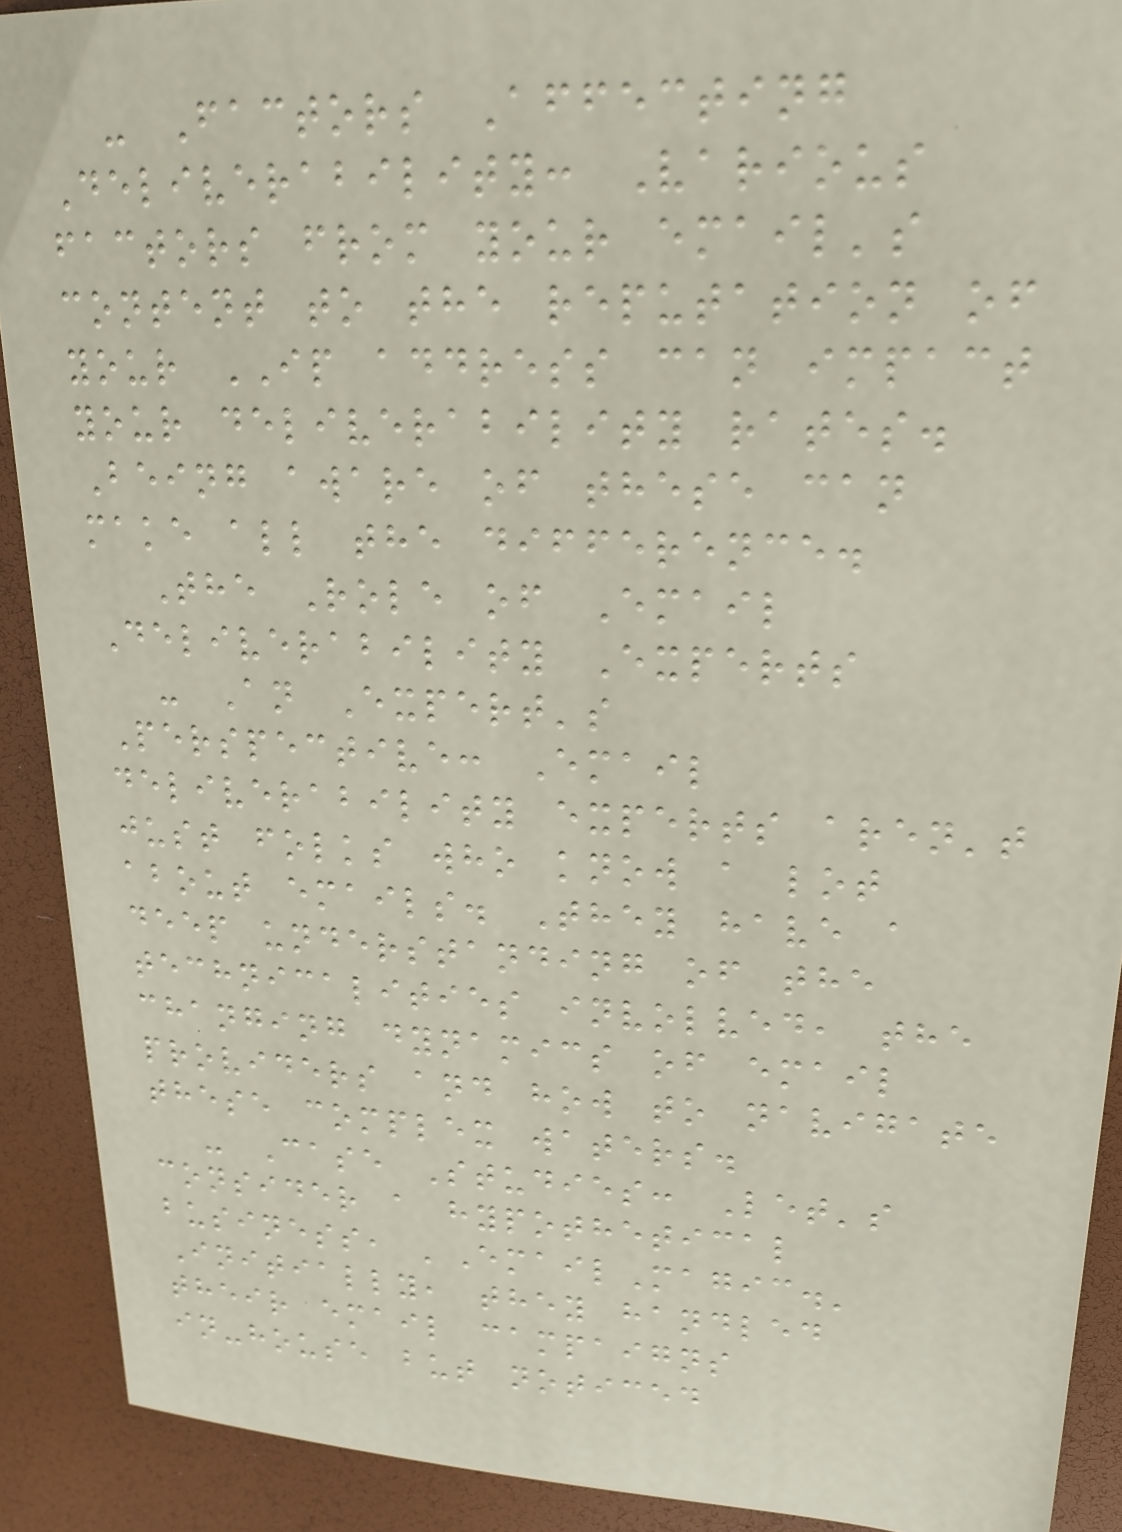- Factors Affecting
Deliverability: Various
factors from your email's
content to the reputation of
your IP address can impact
your deliverability rates.
Being aware of these can
make all the difference.
The Role of Email
Deliverability Experts
- An Expert's
Perspective: Email
deliverability experts aren't
just folks who know a lot
about emails. They have a
deep understanding of the
technicalities involved, the
changing dynamics of email
providers and how to navigate
these complex waters.
- Case Studies: Let's
consider a hypothetical
business, 'EmailMagic.'
Initially, they handled
their email campaigns
in-house but noticed
